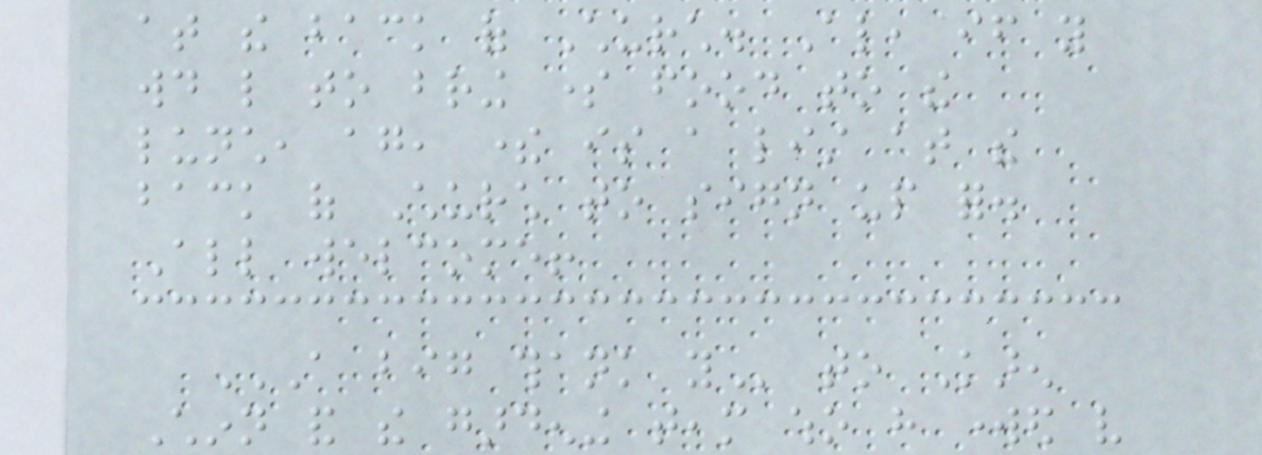at the back of Church. Also, if you
would like to bring some food to the
lunch, again, there is a list at the
back of Church to sign up for.
All welcome!
A BIG THANK YOU to Karen
Chinn and the gardening team who have worked very
